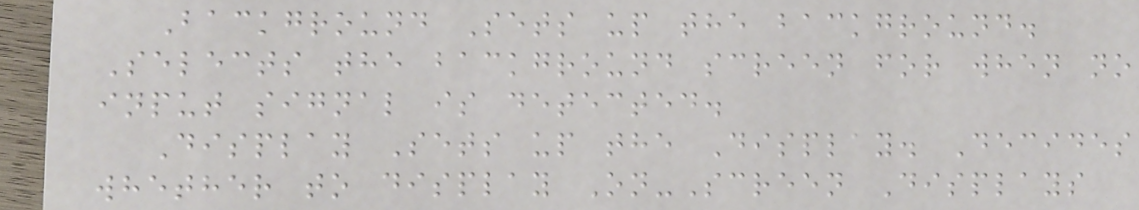Background Sets up the background.
Selects the background screen for when no
input signal is detected.
Display Sets up the Display. Decides
whether to display On-Screen Displays
